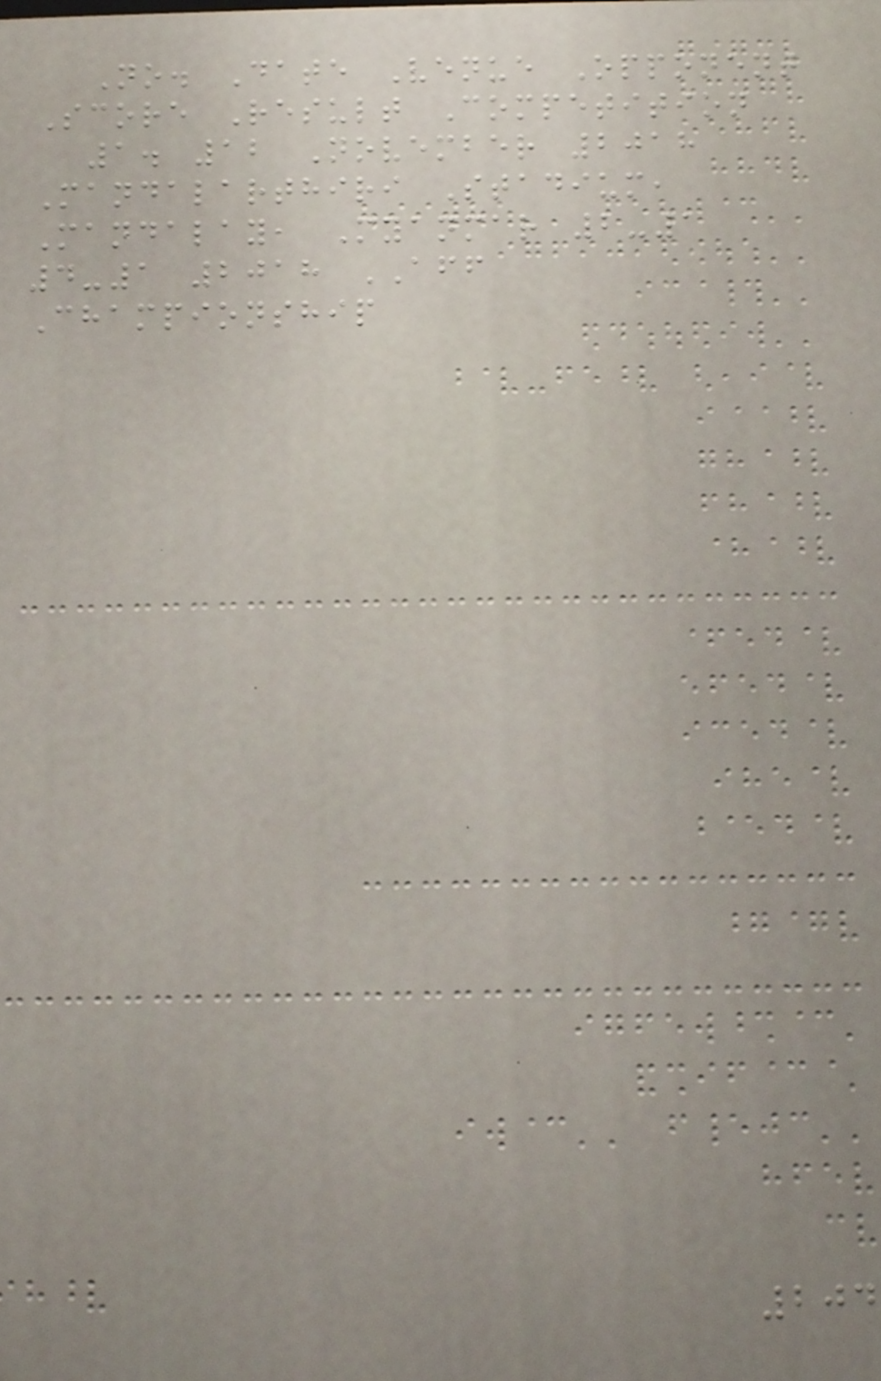No. Date Venue Opponent
Score Result Competition
1. 12 November 2018
Mandalarthiri Stadium,
Mandalay, Myanmar 2-1
4-1 2018 AFF
Championship
204
